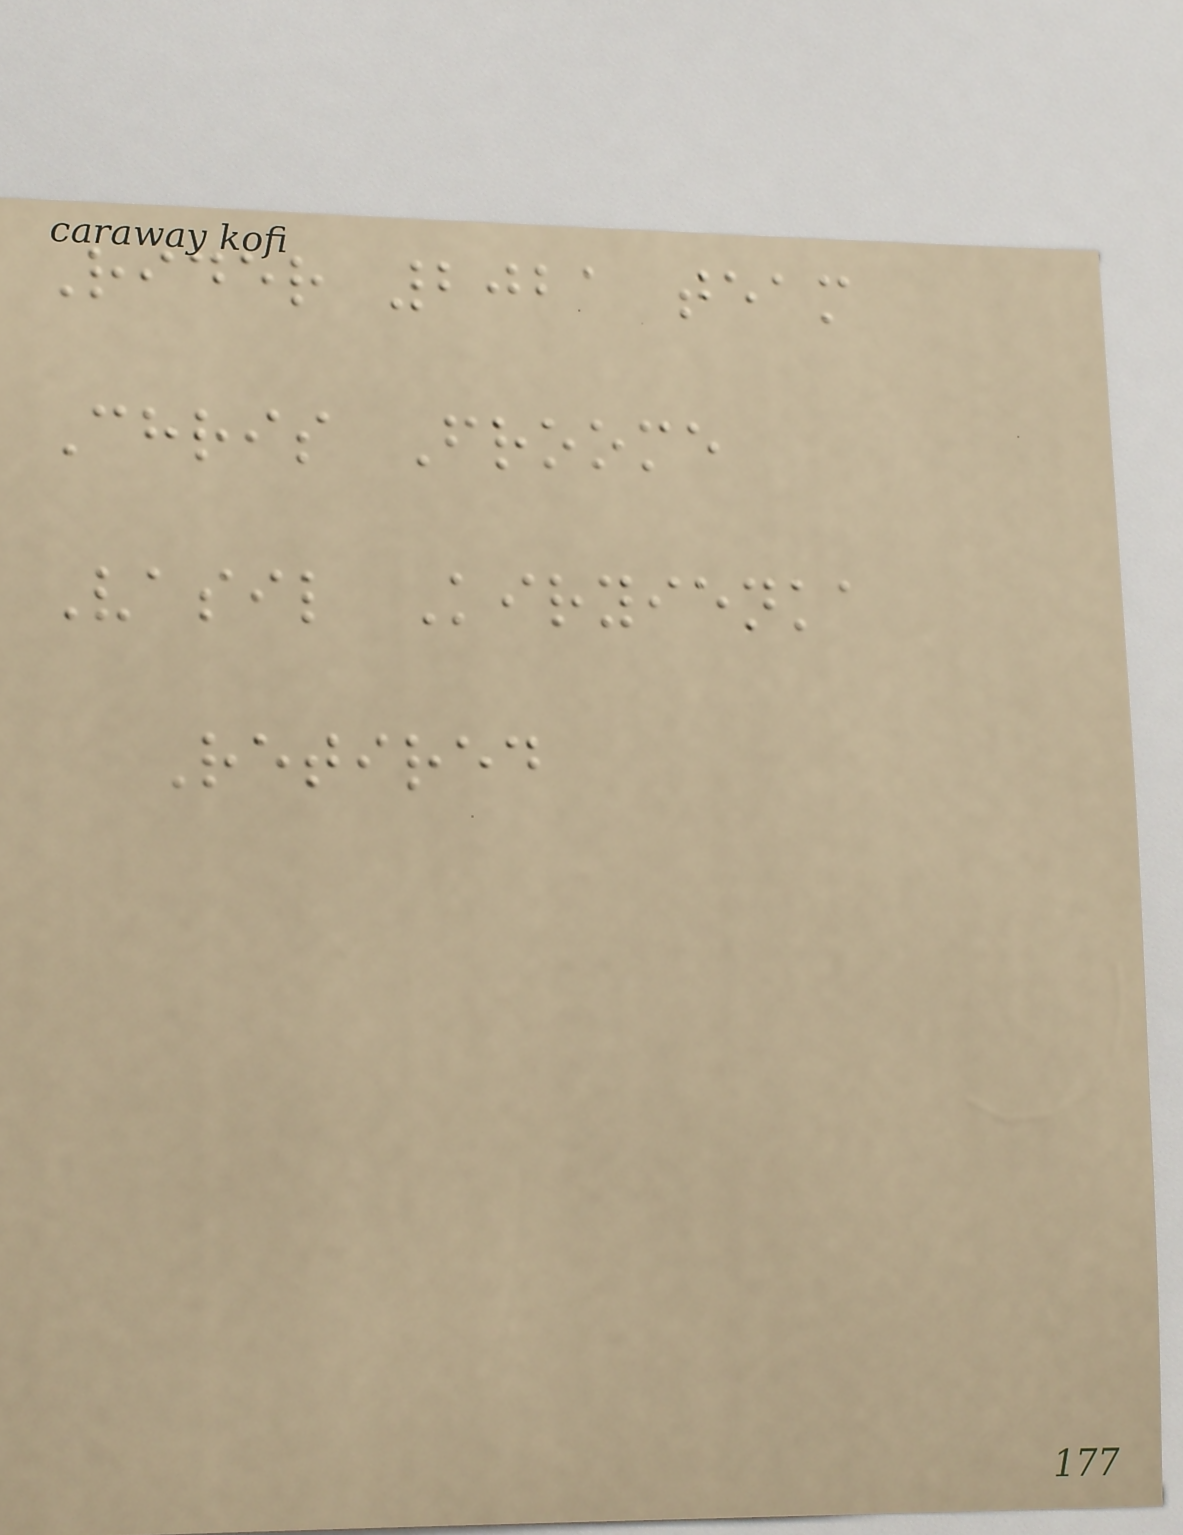Rider 2021 team
Chris Froome
Vasil Kiryienka
Retired
